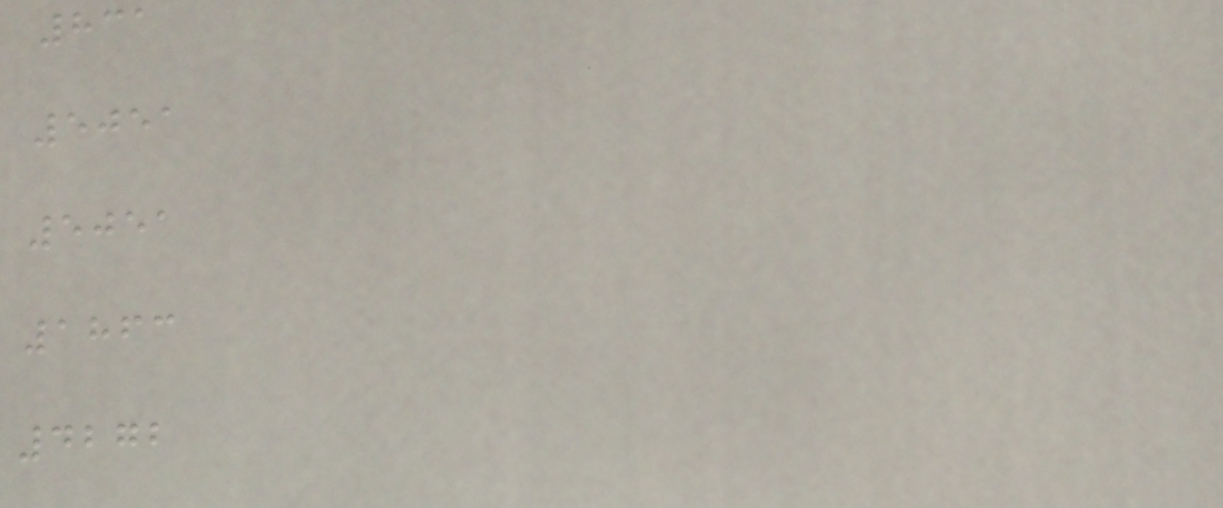831
5051
5051
1863
4272
